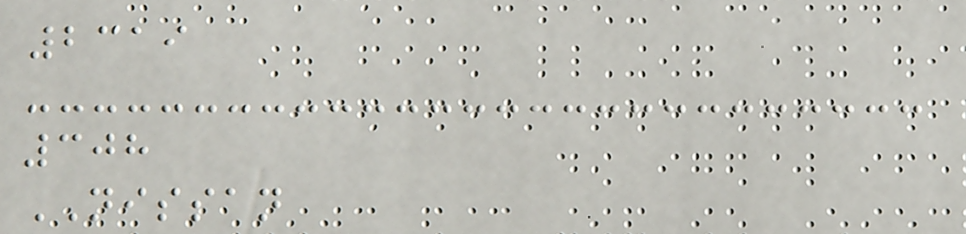2319
308
NISSAN
